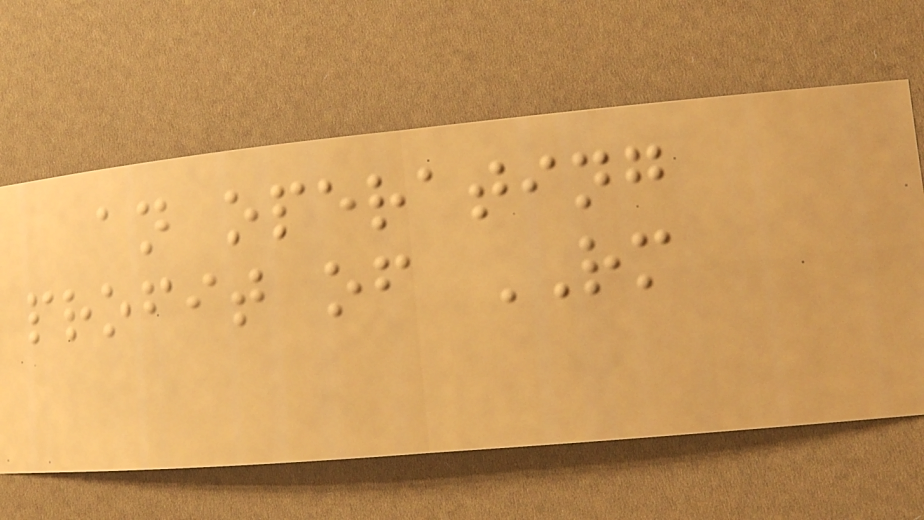an operating
profit of RM
